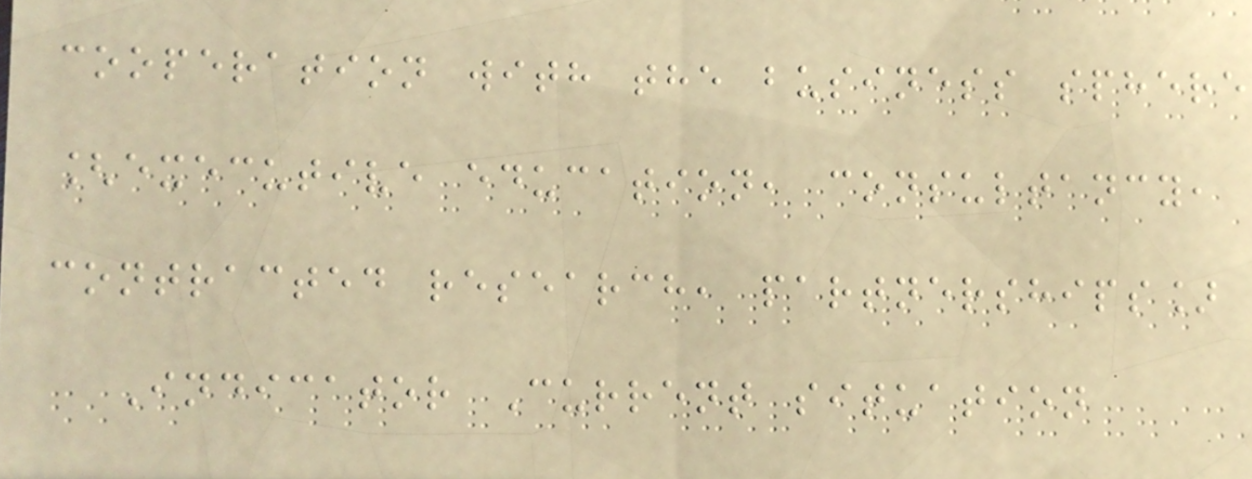cooperation with the business sphere
[executive education, consultancy,
contracted research, partnerships]
Indicator Current situation
